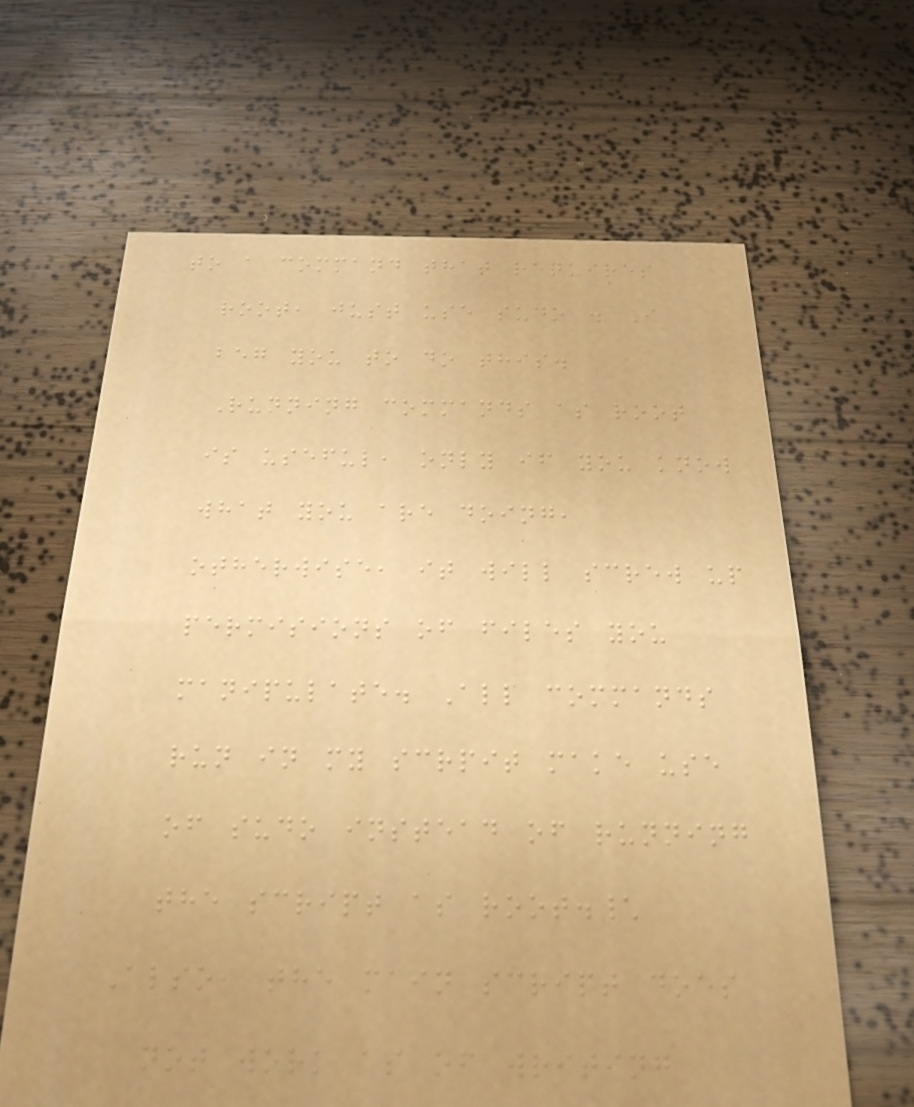to a command that requires
root, just use sudo . I
beg you to do this.
Running commands as root
is useful, only if you know
what you are doing,
otherwise, it will screw up
permisions of files you
manipulate. All commands
run in my scrpit make use
of sudo instead of running
the script as root.\
Also, the main script does
not work as of writing
